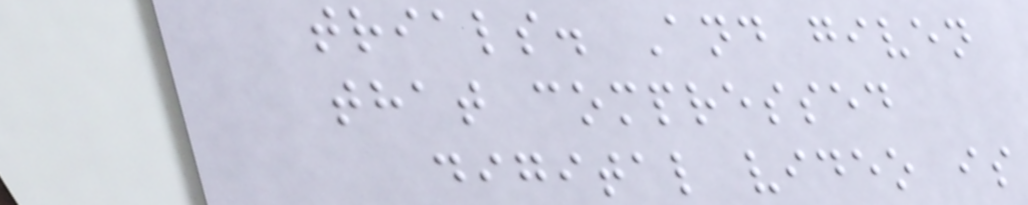trials. And given
that compressed
digital video is
